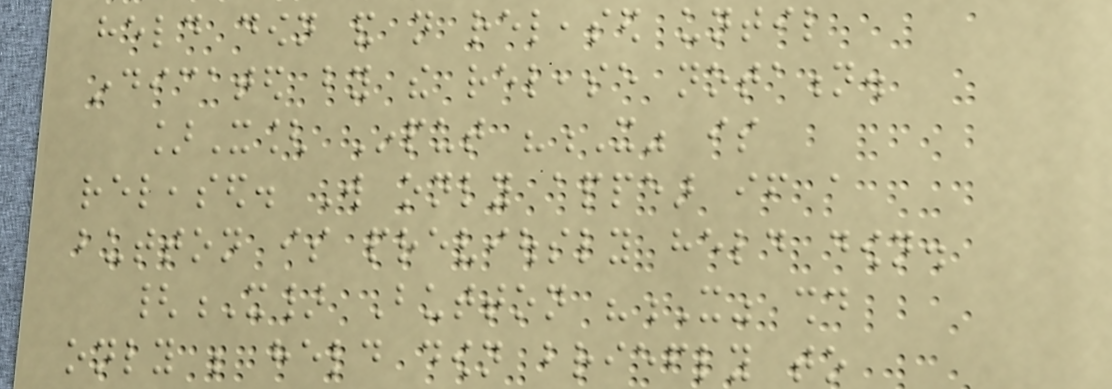held down and not released until
indicated by the release notation.
]X[ Input "X" is
released. Will only appear if a
button is previously held down.
{X} Button "X" should
only be held down briefly to
